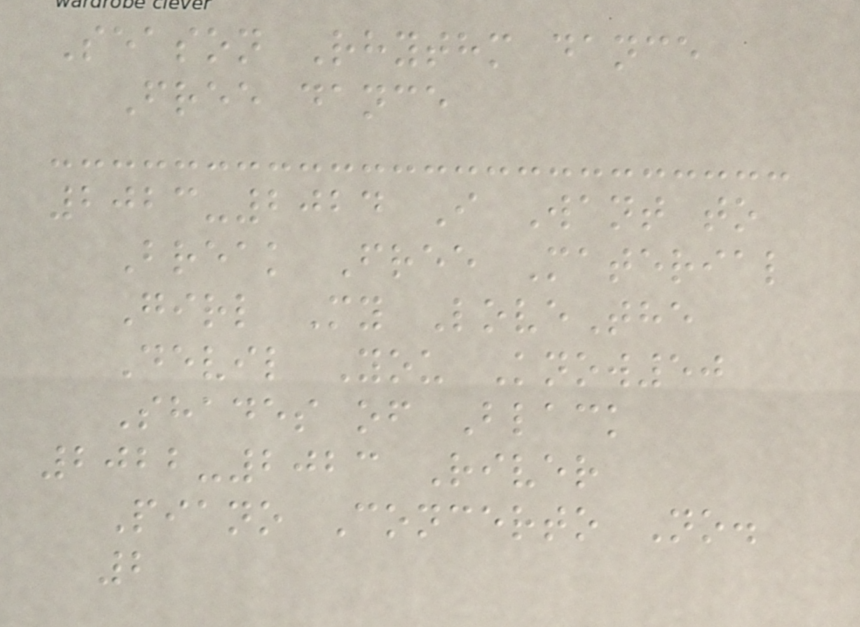Season Rhythm dance
Free dance
2023-2024 I Want to
Break Free Material
Girl My LoveThe
Devil You Know50
Shades of Black
2022-2023 River
Piano Concerto No.
2
